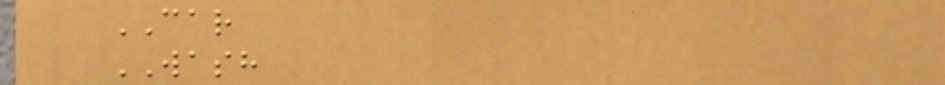CAR
WASH
